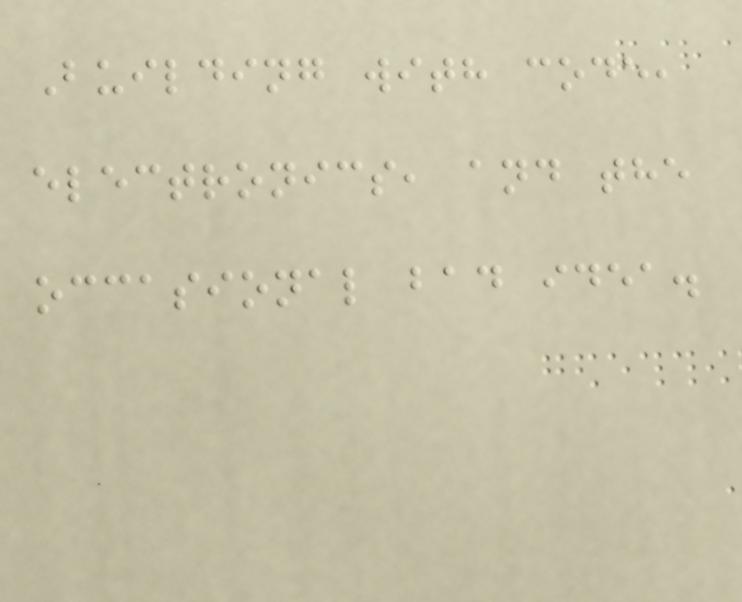Building with code,
electronics, and the
occasional bad idea.
